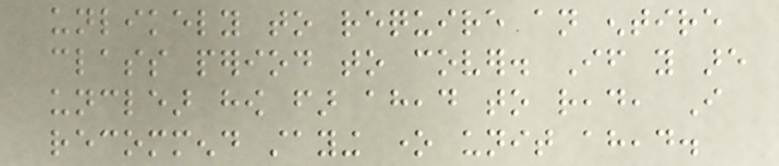unlikely to require an entire
class period to cover. If you are
unclear how far ahead to read, I
recommend staying one unit ahead.
